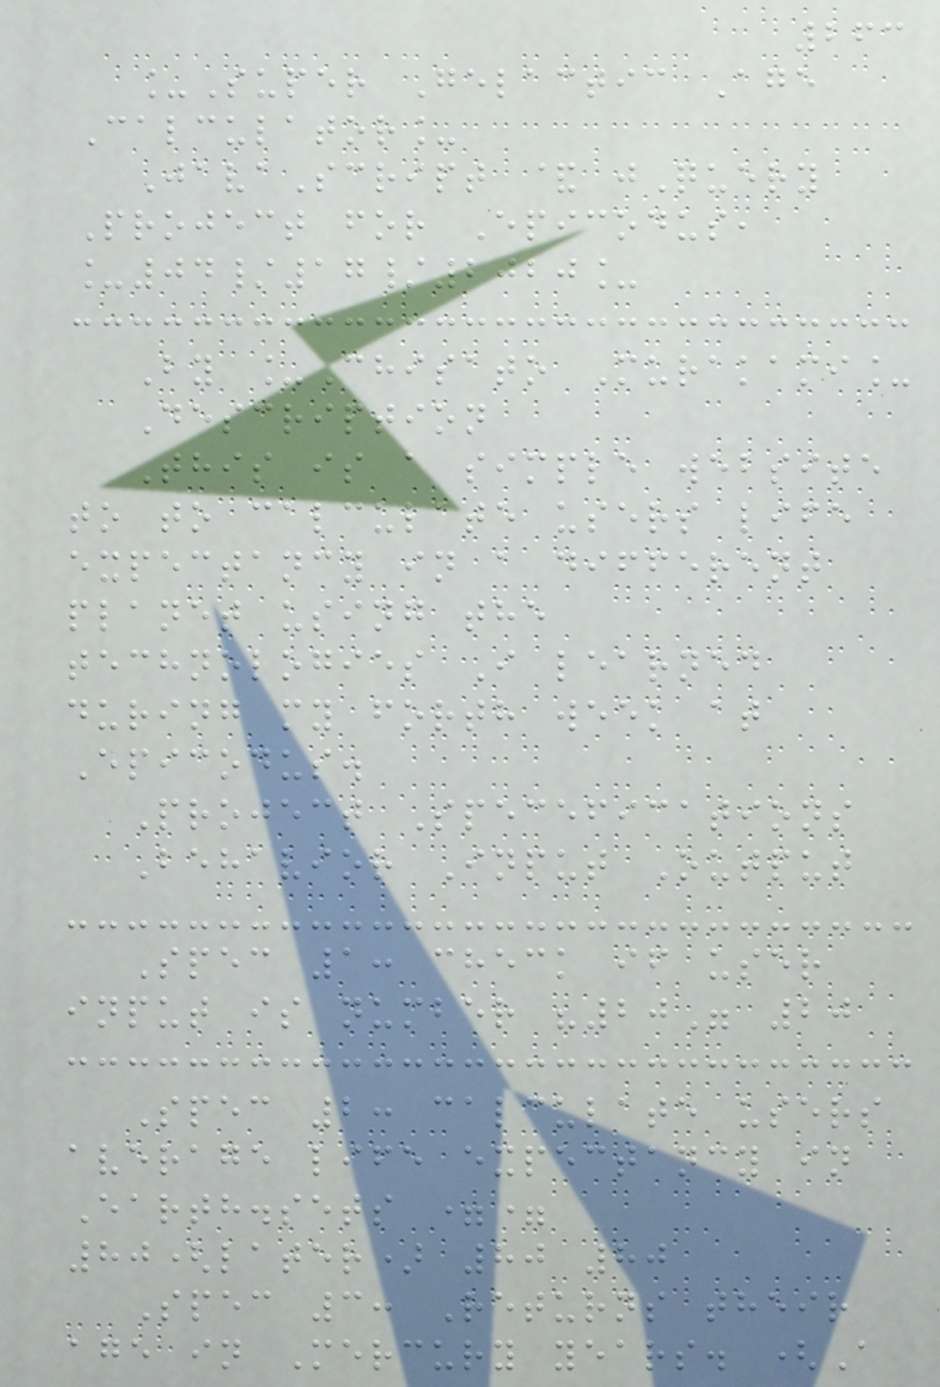263
_Super Gelactic Age
Calculator_
JavaScript & jQuery
Project for Epicodus,
_04/17/2020_
By _Chisato Murakami_
Description
This is a simple website
to to calculate users life
expectancy in a different
planet using the
technologies I learned
during my forth week at
Epicodus.
Project Specefications
Behavior Input Output
Spec 1: check if user
input is number "20" 20
Spec 2: calculate users
average life expectancy in
Earth.sets ==
80(later) 80 80
Spec 3: Returns their
age in Mercury years. (A
